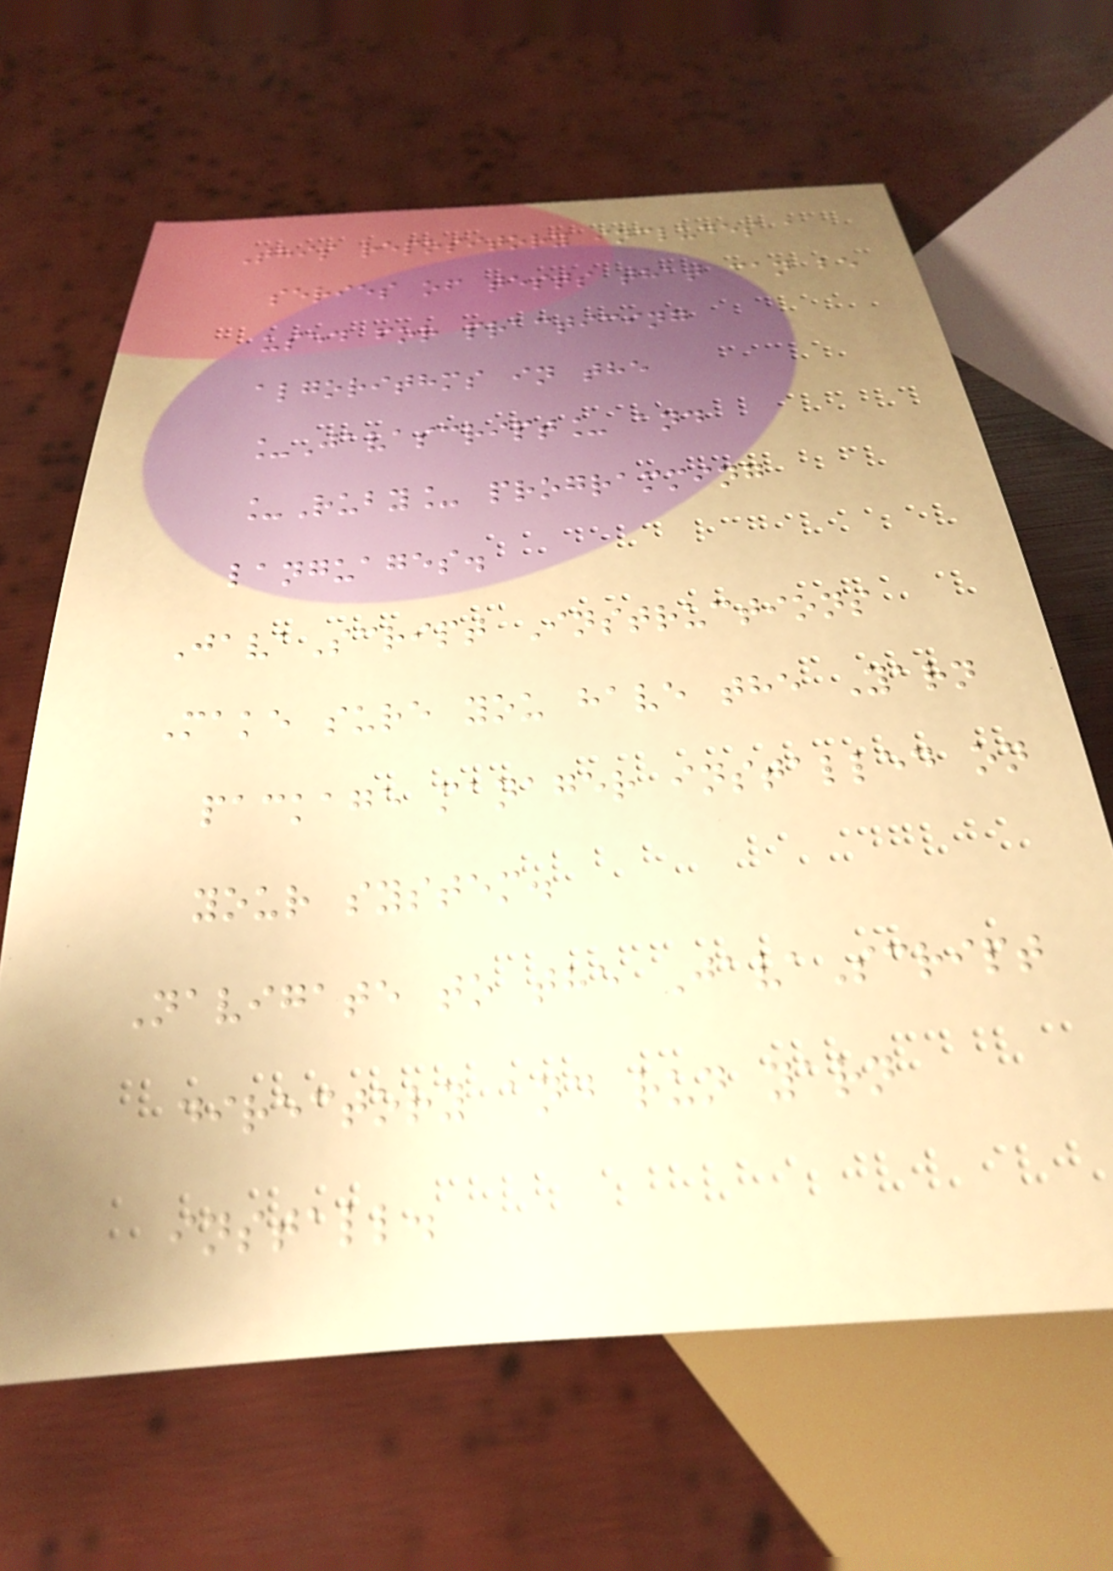This repository includes a
series of tests that can be
used for practicing
algorithms in the
_Javascript_ and
_Ruby_ programming
languages.
JavaScript Instructions
Make sure you have the Yarn
package manager installed on
your system.
Navigate to the JavaScript
directory and run yarn
install.
